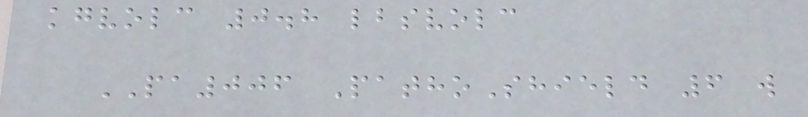kgvolc 0.8 lbsvolc
PA006 PathoShield 6 w
